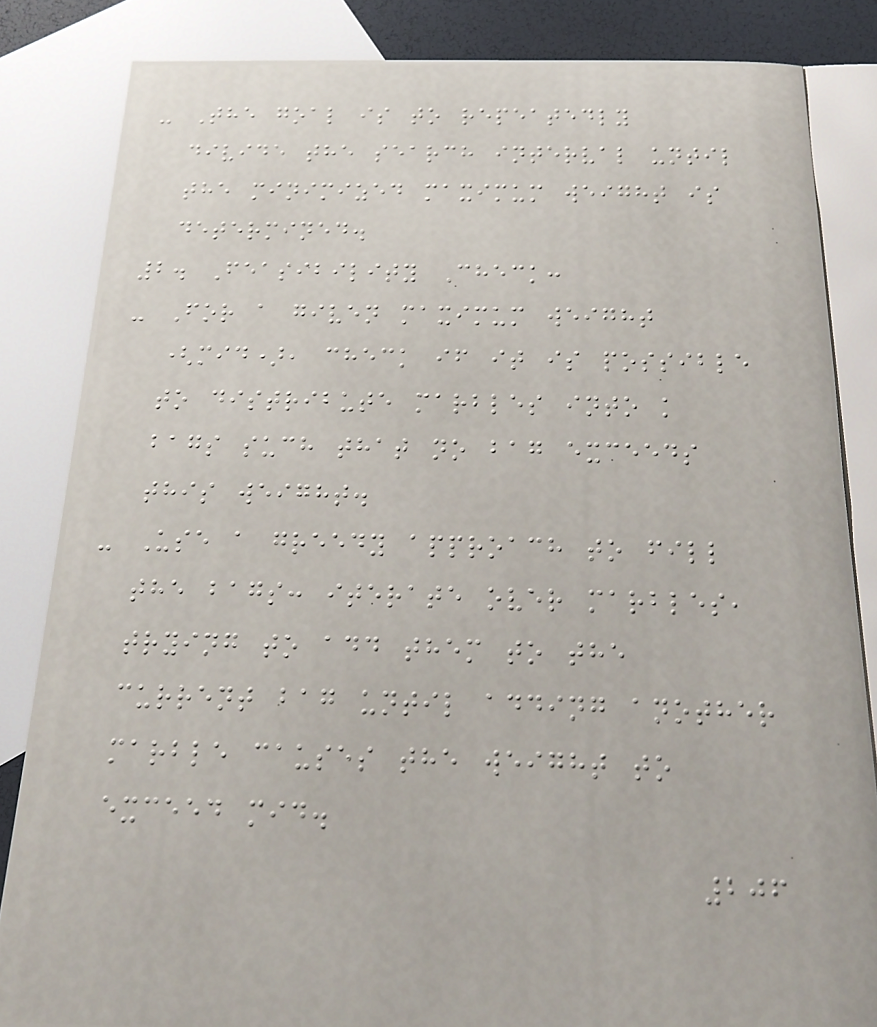- The goal is to repeatedly
divide the search interval until
the minimized maximum weight is
determined.
2. Feasibility Check:
- For a given maximum weight
(mid), check if it is possible
to distribute marbles into k
bags such that no bag exceeds
this weight.
- Use a greedy approach to fill
the bags: iterate over marbles,
trying to add them to the
current bag until adding another
marble causes the weight to
exceed mid.
206
